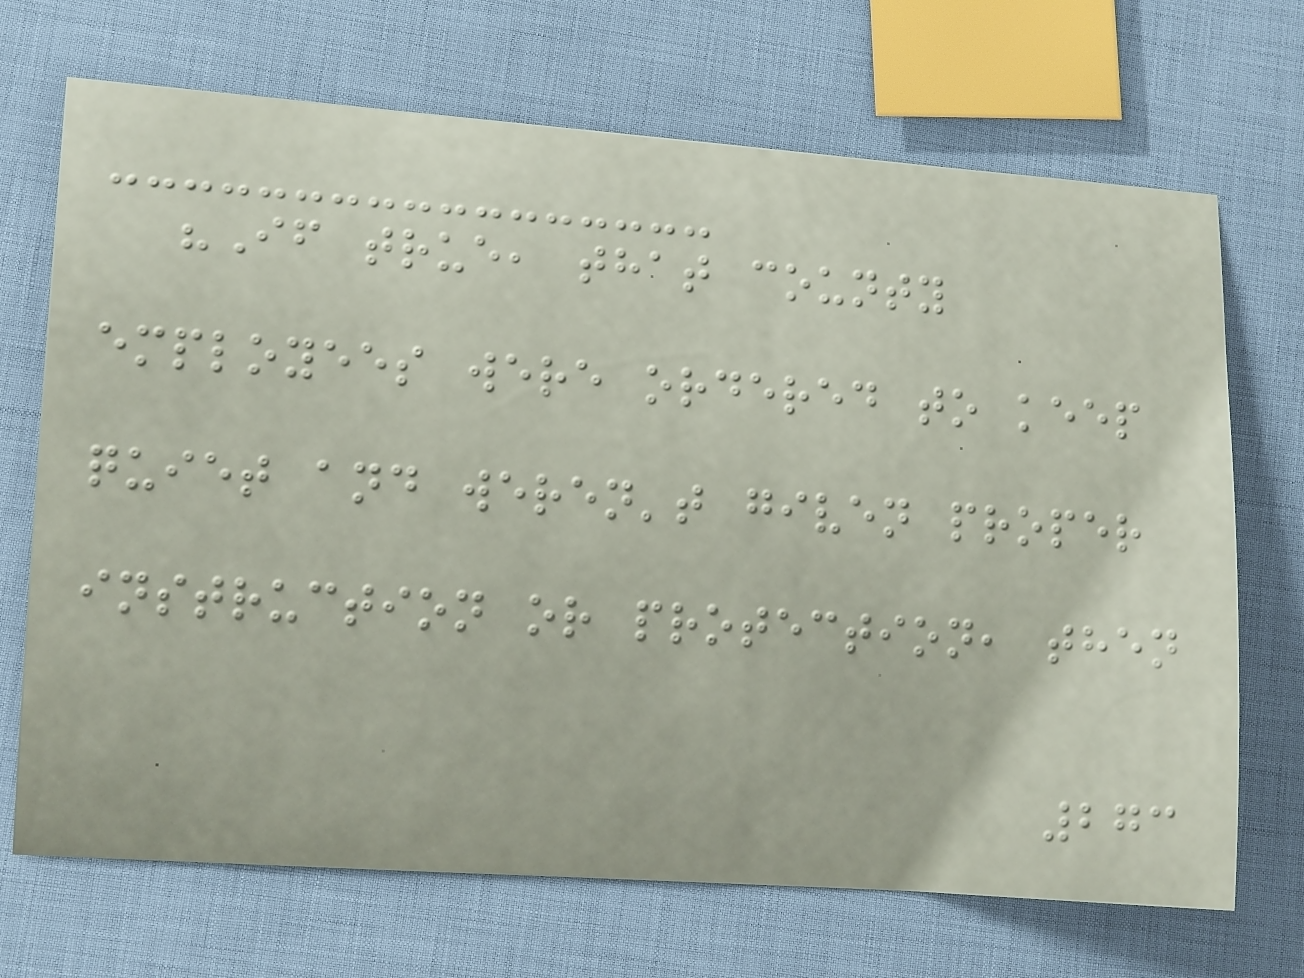"If true, that county
employees were ordered to keep
quiet and weren't given proper
instruction or protection, then
273
